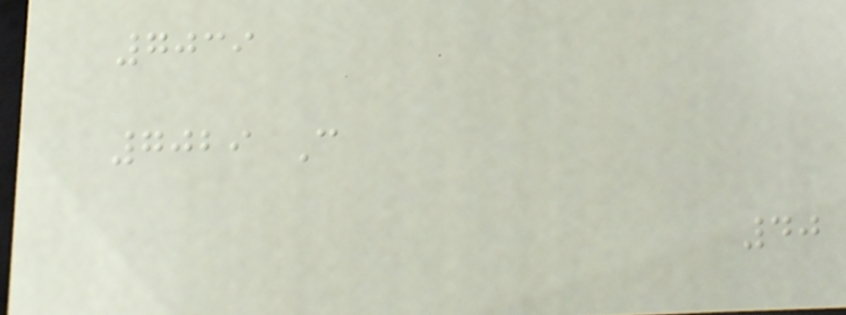7039
7029 C
40
